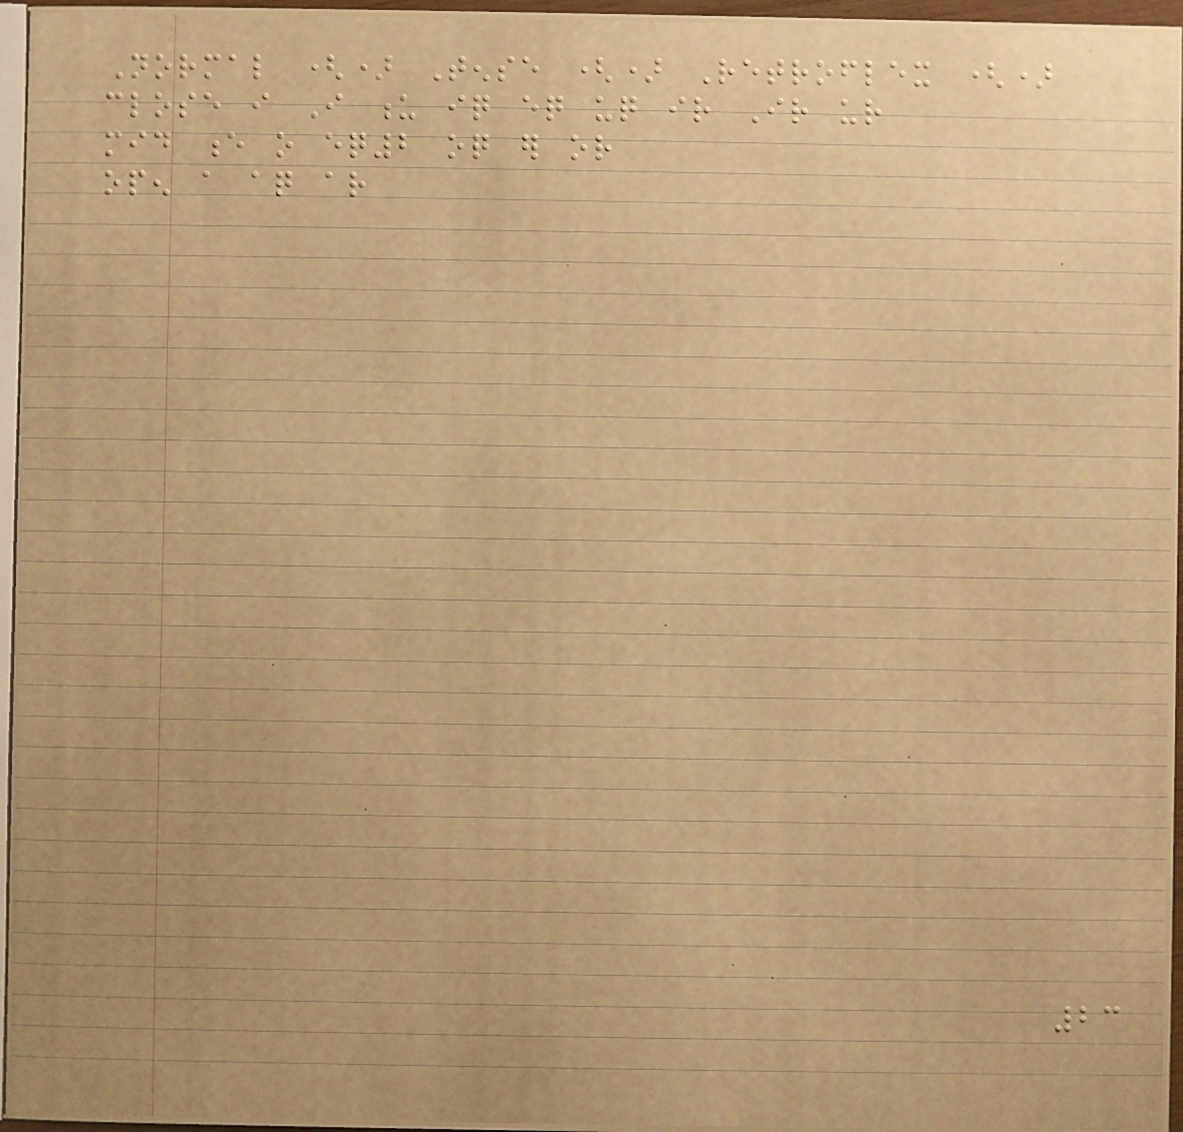Normal () Tense () Retroflex ()
close i I u iq eq uq ir Ir ur
mid e o eq2 oq er or
open a aq ar
23
